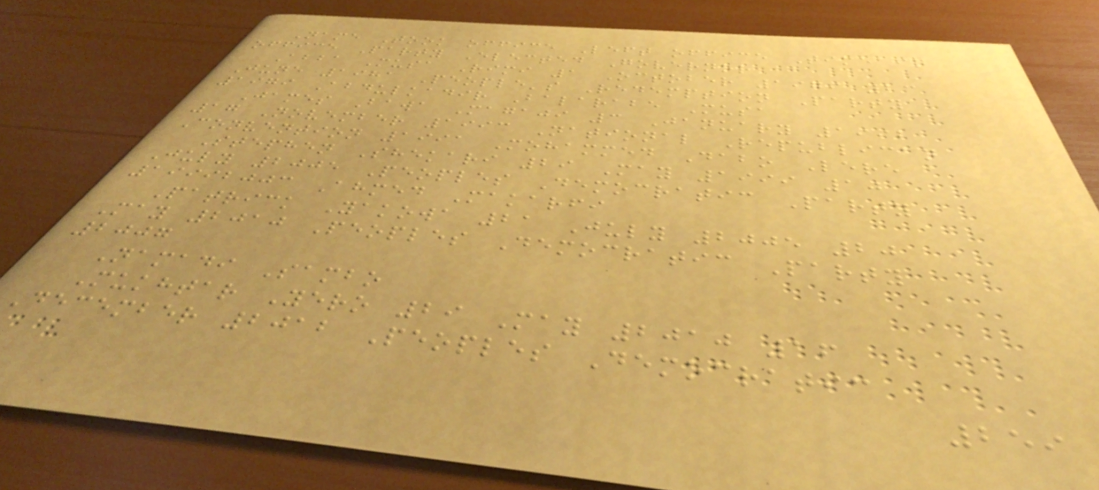Name Took office Left office Time in
office Party Elected Governor
Abba Musa Rimi 1 October 1979 23
June 1981 People's Redemption Party
1979 Abdulkadir Balarabe Musa
James Bawa Magaji 3 January 1992
17 November 1993 National Republican
Convention 1991 Mohammed Dabo Lere
Stephen Shekari 29 May 1999 10
July 2005 Peoples Democratic Party
19992003 Ahmed Makarfi
Patrick Yakowa 21 July 2005 20
May 2010 Peoples Democratic Party
2007
Namadi Sambo
Mukhtar Yero 29 May 2010 16
December 2012 Peoples Democratic
259
